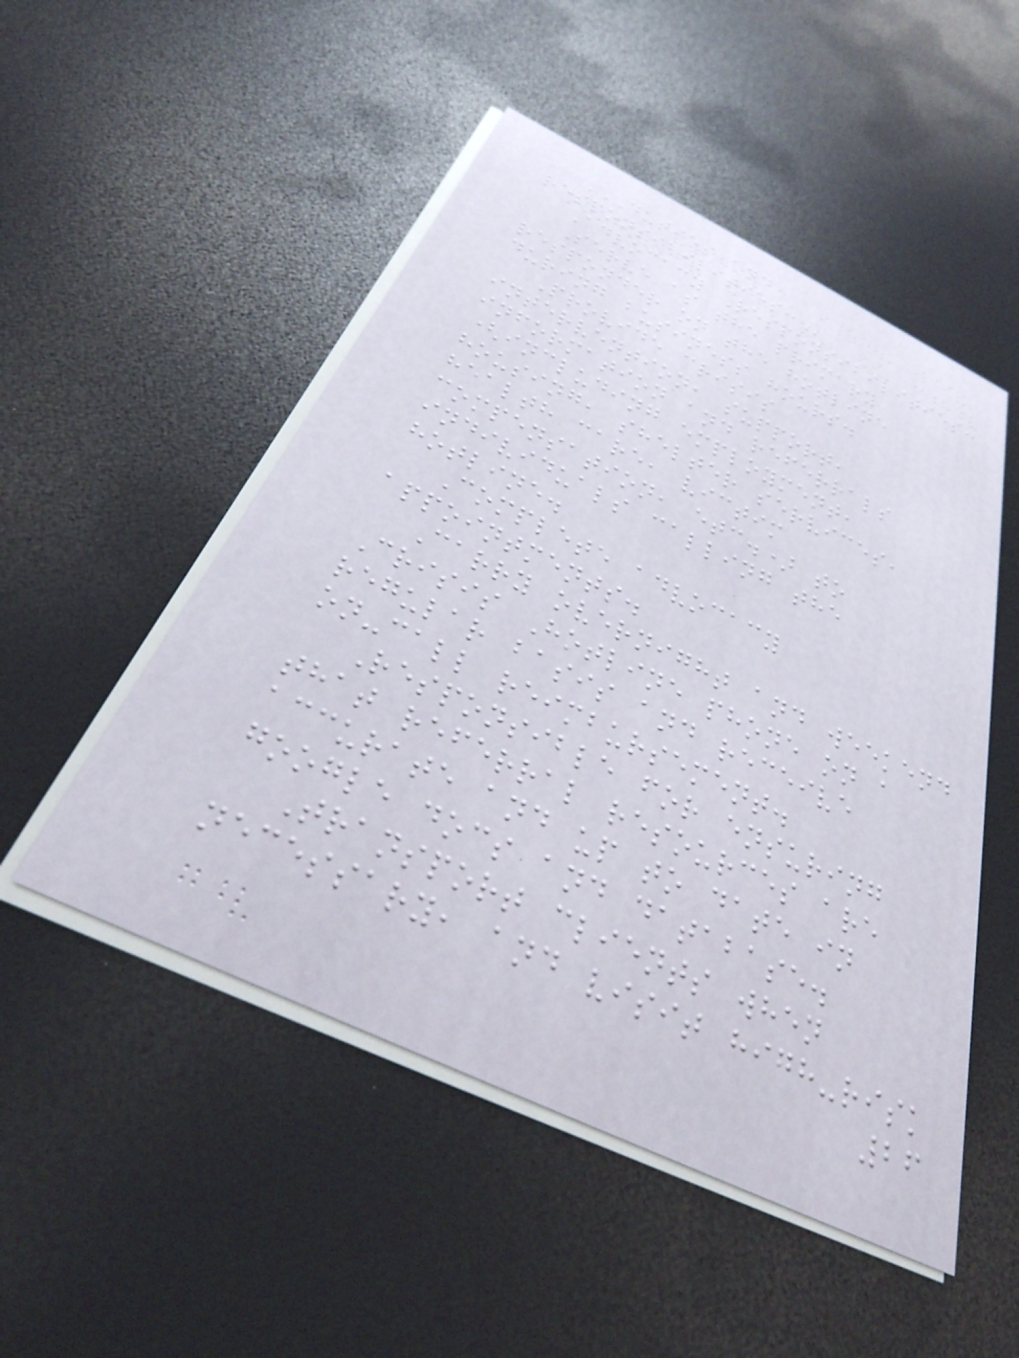DUTIES AND
RESPONSIBILITIES:
Advocacy Responsibilities:
Serve as the primary
responder on the hotline
during business hours.
Provide crisis
intervention, support,
information and referrals
(including employment,
housing, shelter services,
health care, victim
compensation, etc.) to
individuals calling the
hotline.
Complete advocacy
appointments.
Carry overnight and weekend
Crisis Hotline phone on a
regular basis and receive
on-call reimbursement.
Responsible for ensuring
that referral resources are
accurate and up to date in
google docs and database.
Transport clients when
necessary, and visit high-risk
26
